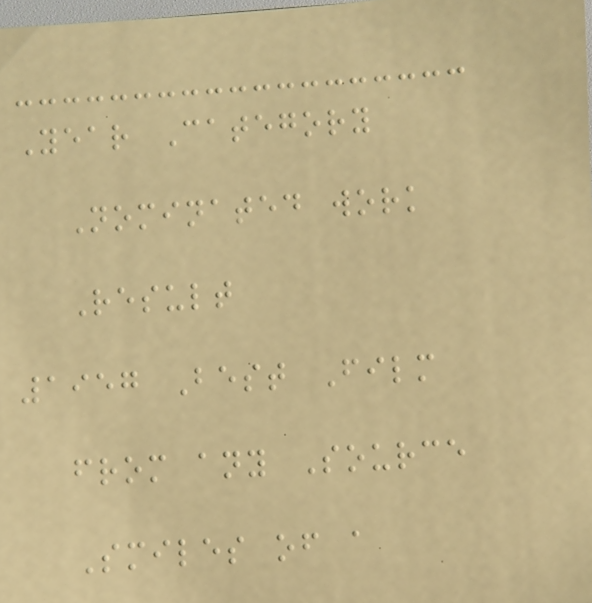Year Category
Nominated work
Result
1957 Best Film
from any Source
Smiles of a
